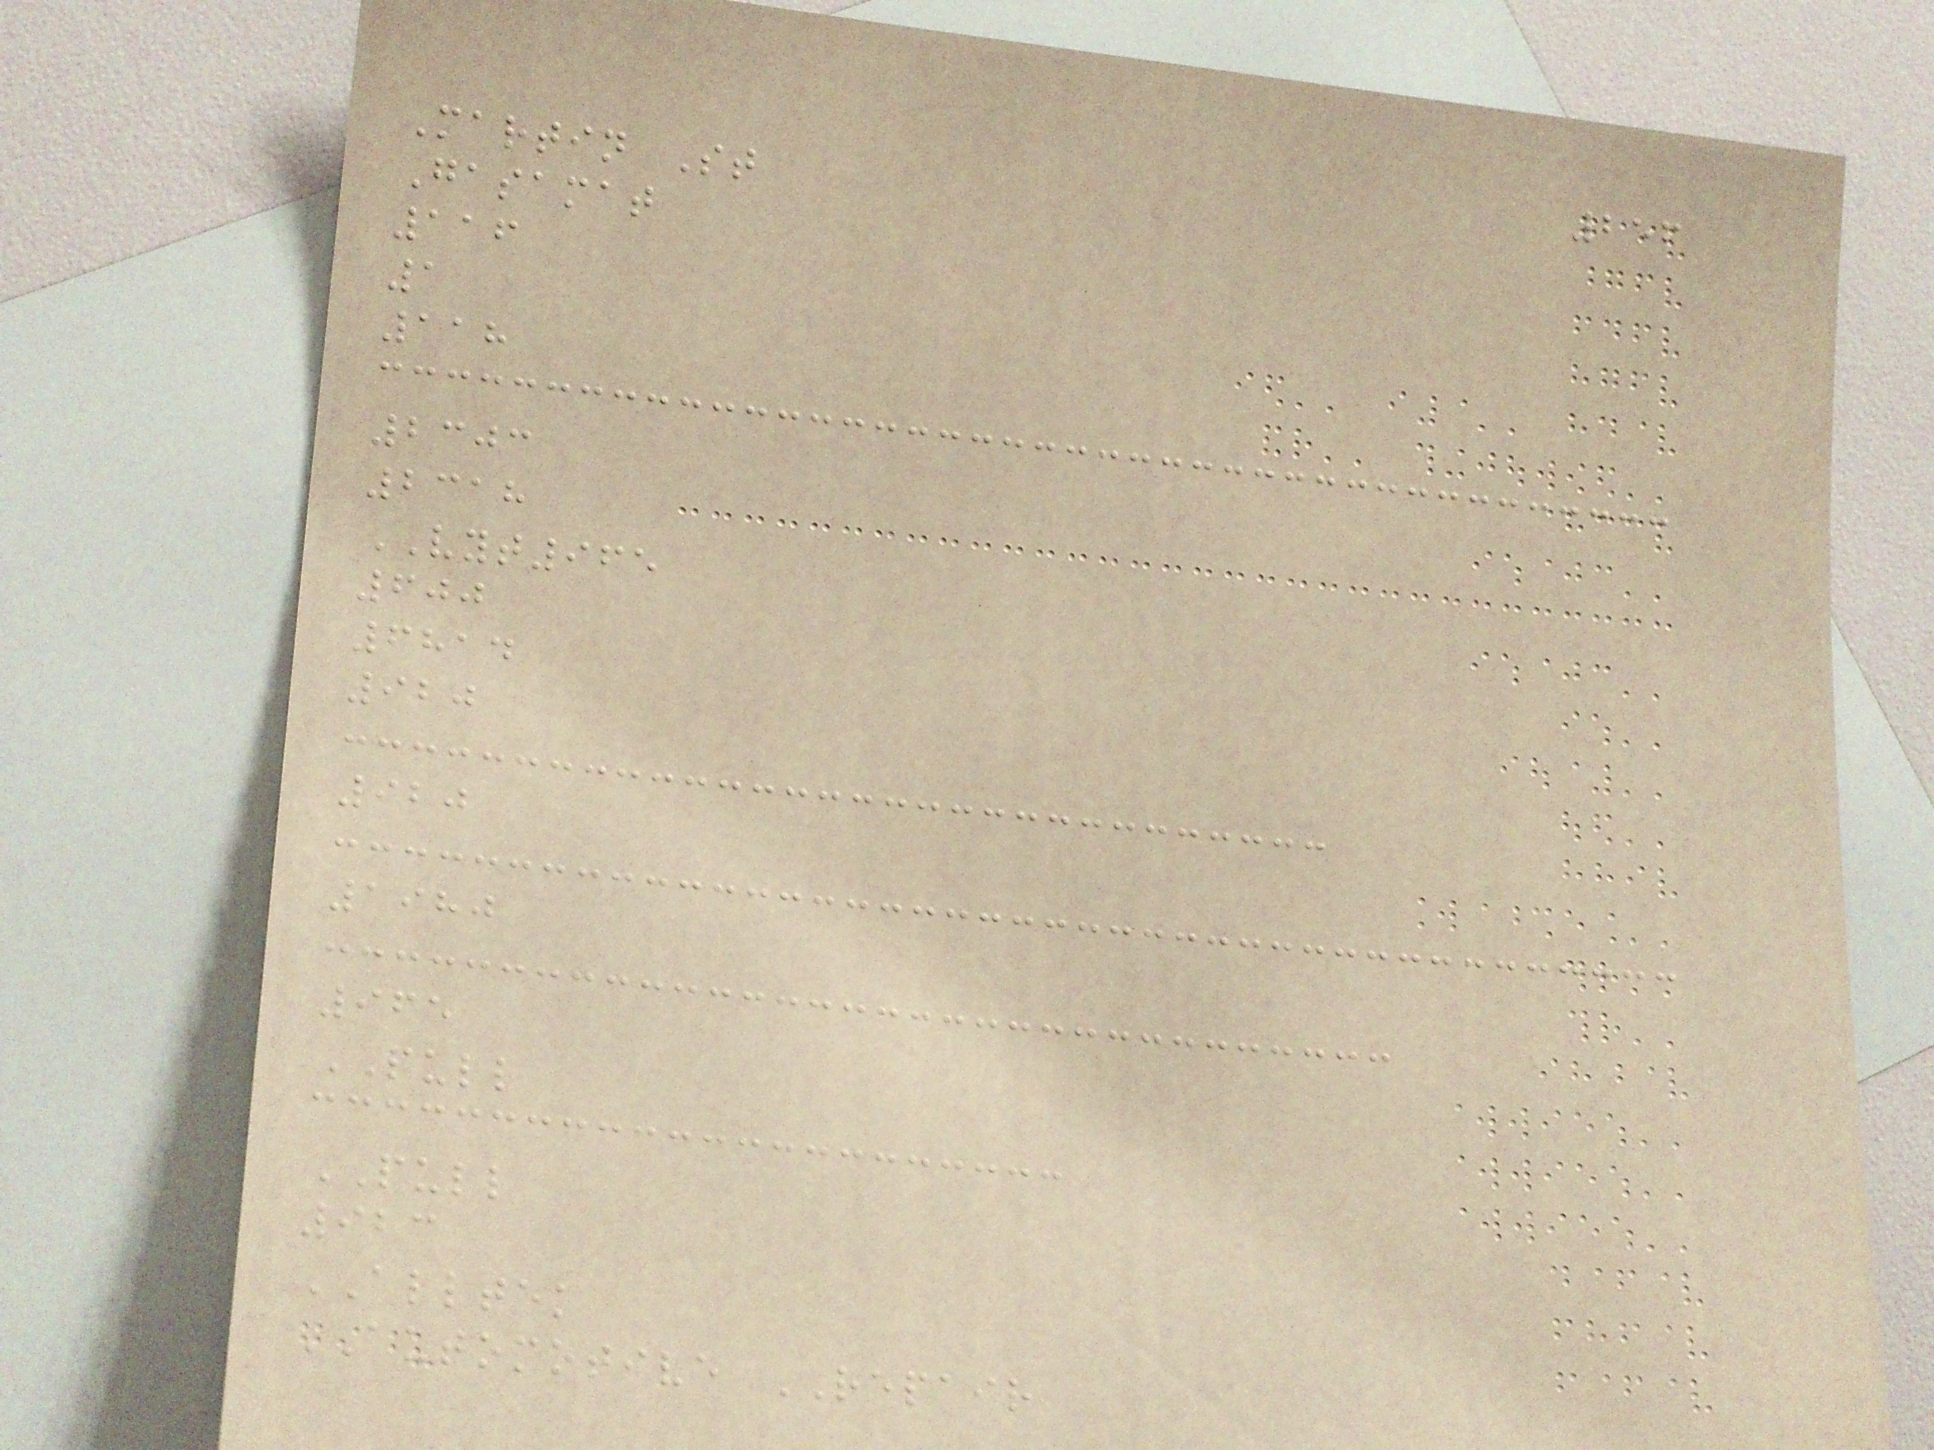256
Martin St
Gasamat
116
1
118
2303
2318
VYT965
600
6814
920
920
1980
965
PULL
PULL
923
ALLTEK
AUTOMOTIVE REPAIR
